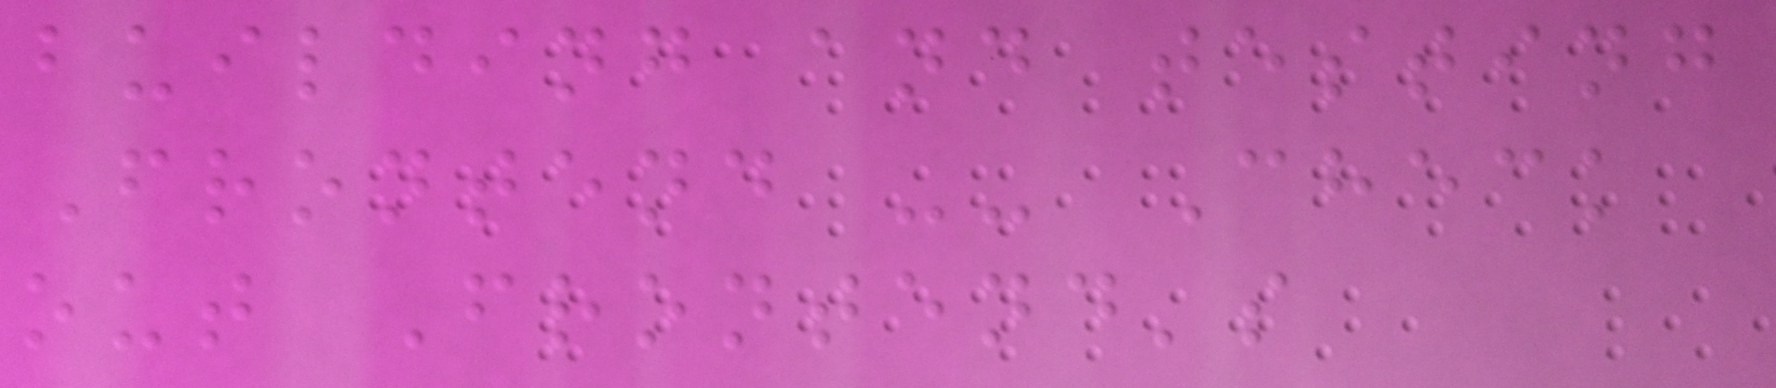building and testing
Frontend -- Check
out Frontend's
